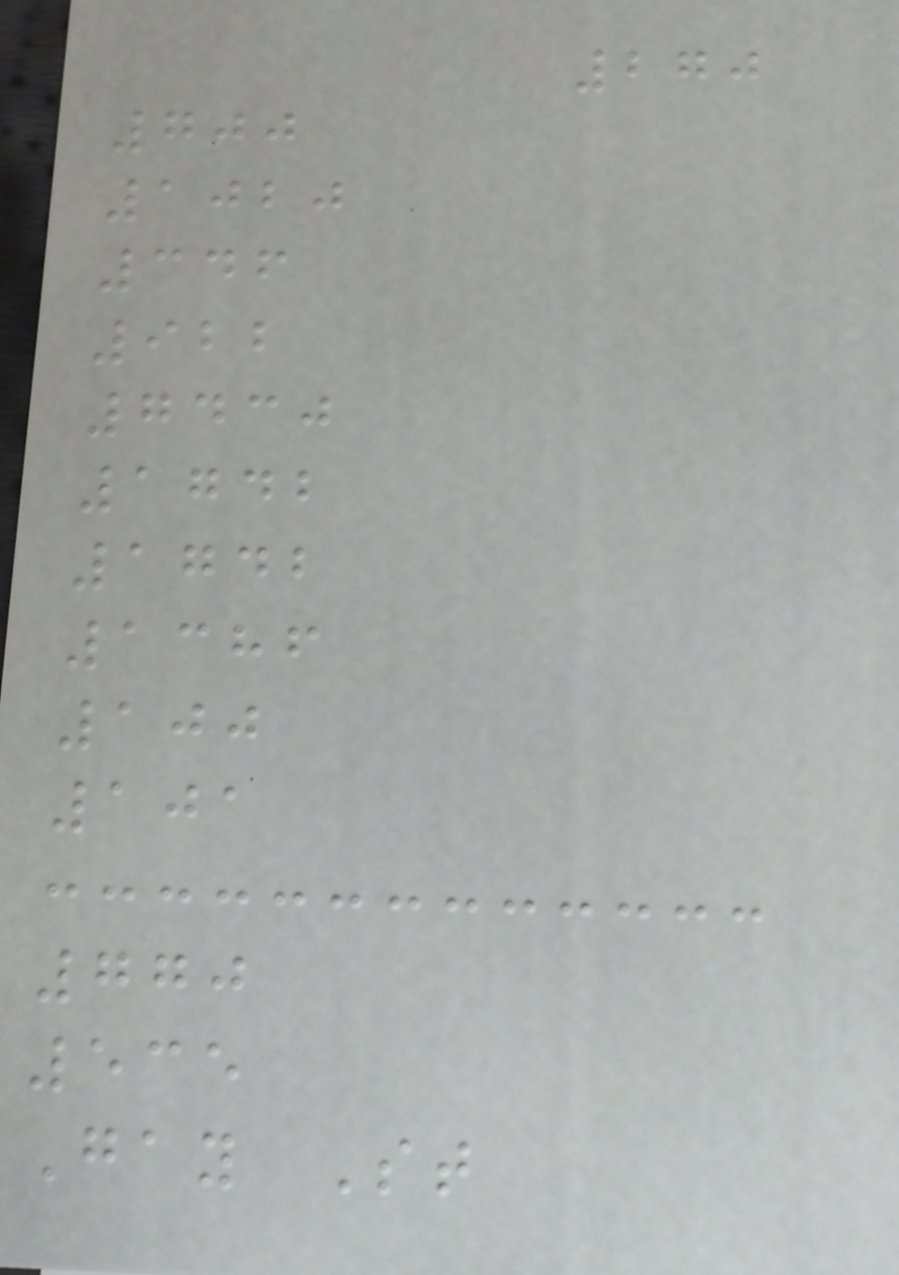270
700
1020
346
922
7430
1742
1742
1386
100
101
770
535
Gay St
